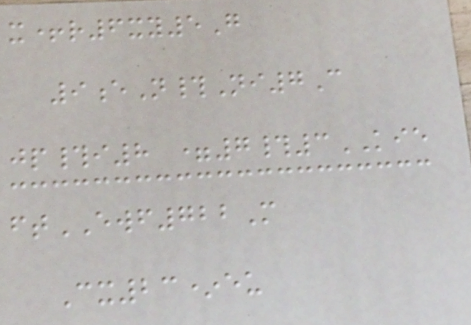x+r6xy5G
9eN#Ni7C
jp#i8 =7#3KIE
ftEWF722M
Cx23*eu
